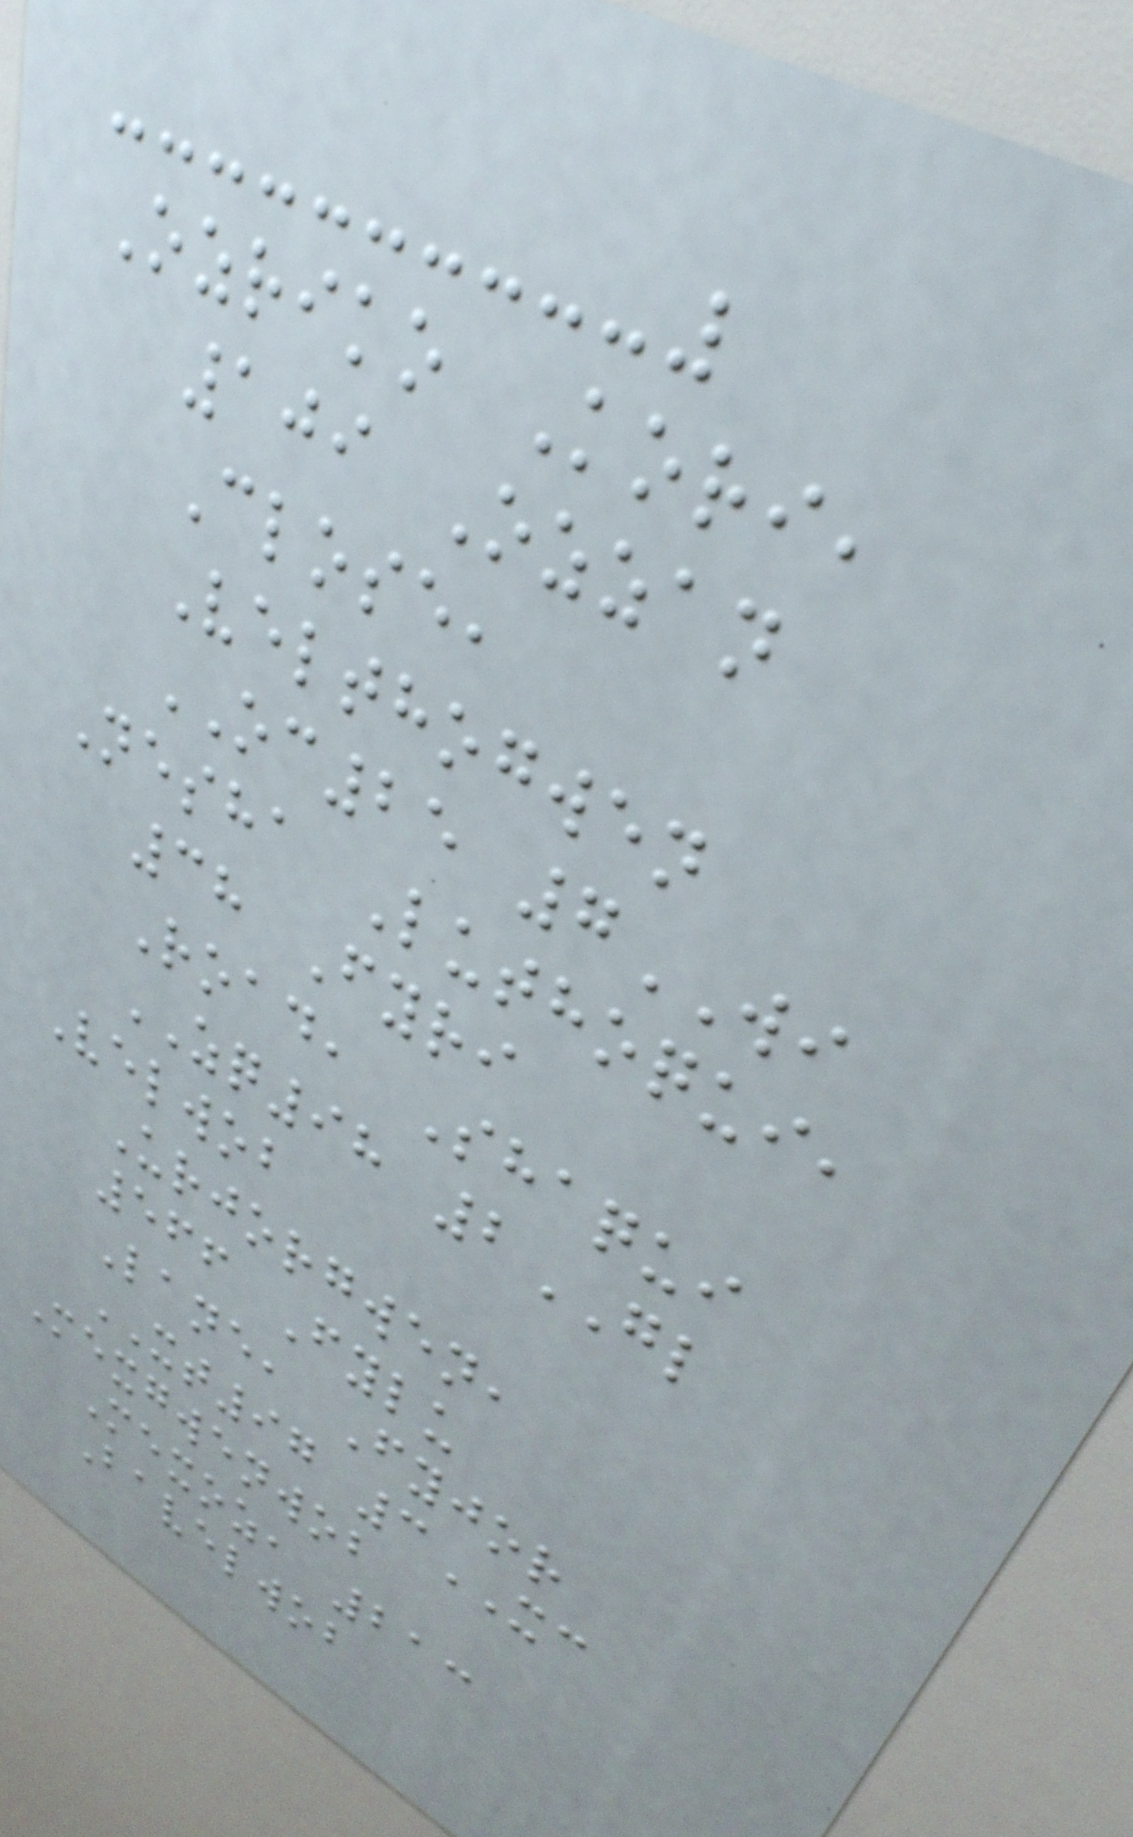Ozriko Kori,
109 Ozzan
Close,
Velthogwen
OC25 7WI
Nesha Luthoqui,
38 Fyri
Road, Shaqui
ZQ98 2GL
Velwob
Urjorgwen,
566 Fylu
Lane, Fyjor
XT97 3XC
Mexgwenwob
Mexoz, 213
Bavelwob
